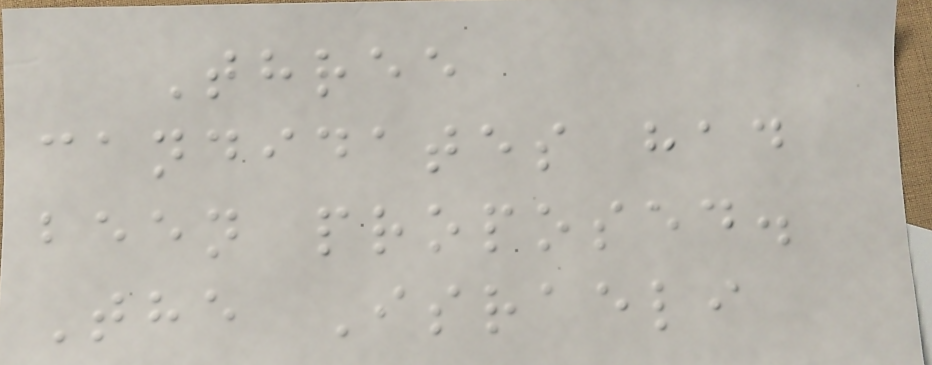Three
candidates had
been proposed.
The Israeli
